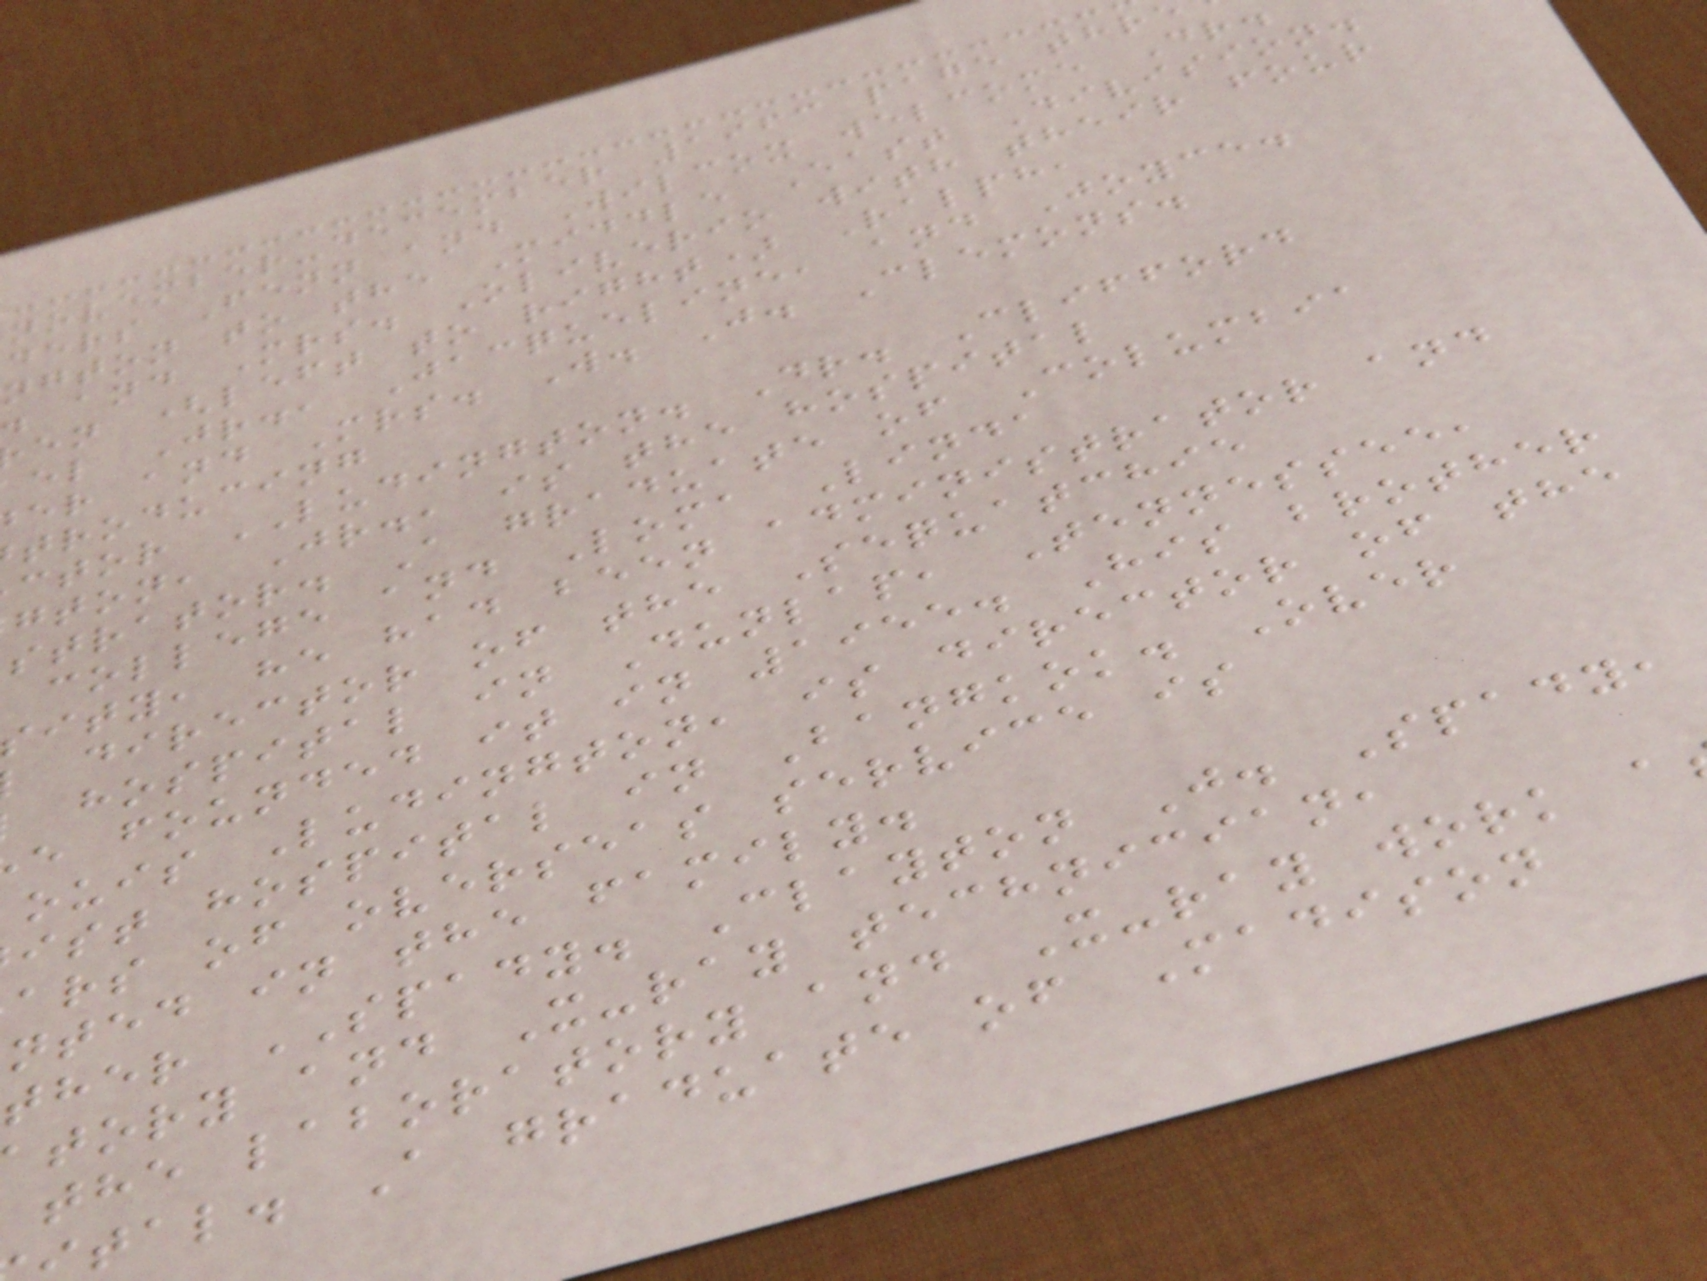november-december 1963 page
ders Fenn and Wilcox welcome Dr.
ngton to the Middle East Division.
and Mrs. Oliverio with their four
en (left to right) Ralph,
el Jr., Jacqueline, and Joyce.
er and Mrs. W. J. Clemons.
troducing
ctor LUDINGTON. Dr. Clifford
gton, Jr., is the hospital
strator. A graduate of Columbia
college and Loma Linda
sity, he had been administrator and
director of the Sequatchie
hospital in Dunlap, Tennessee,
e founded it in 1955. His brother
ouis Ludington, is director of the
ist hospital in Bangkok. Over
ars of overseas service is
nted in the family.
ther SPADY. Clayton J. Spady,
tory and X-ray technician,
the laboratory and X-ray work a
tal. A graduate of Madison
